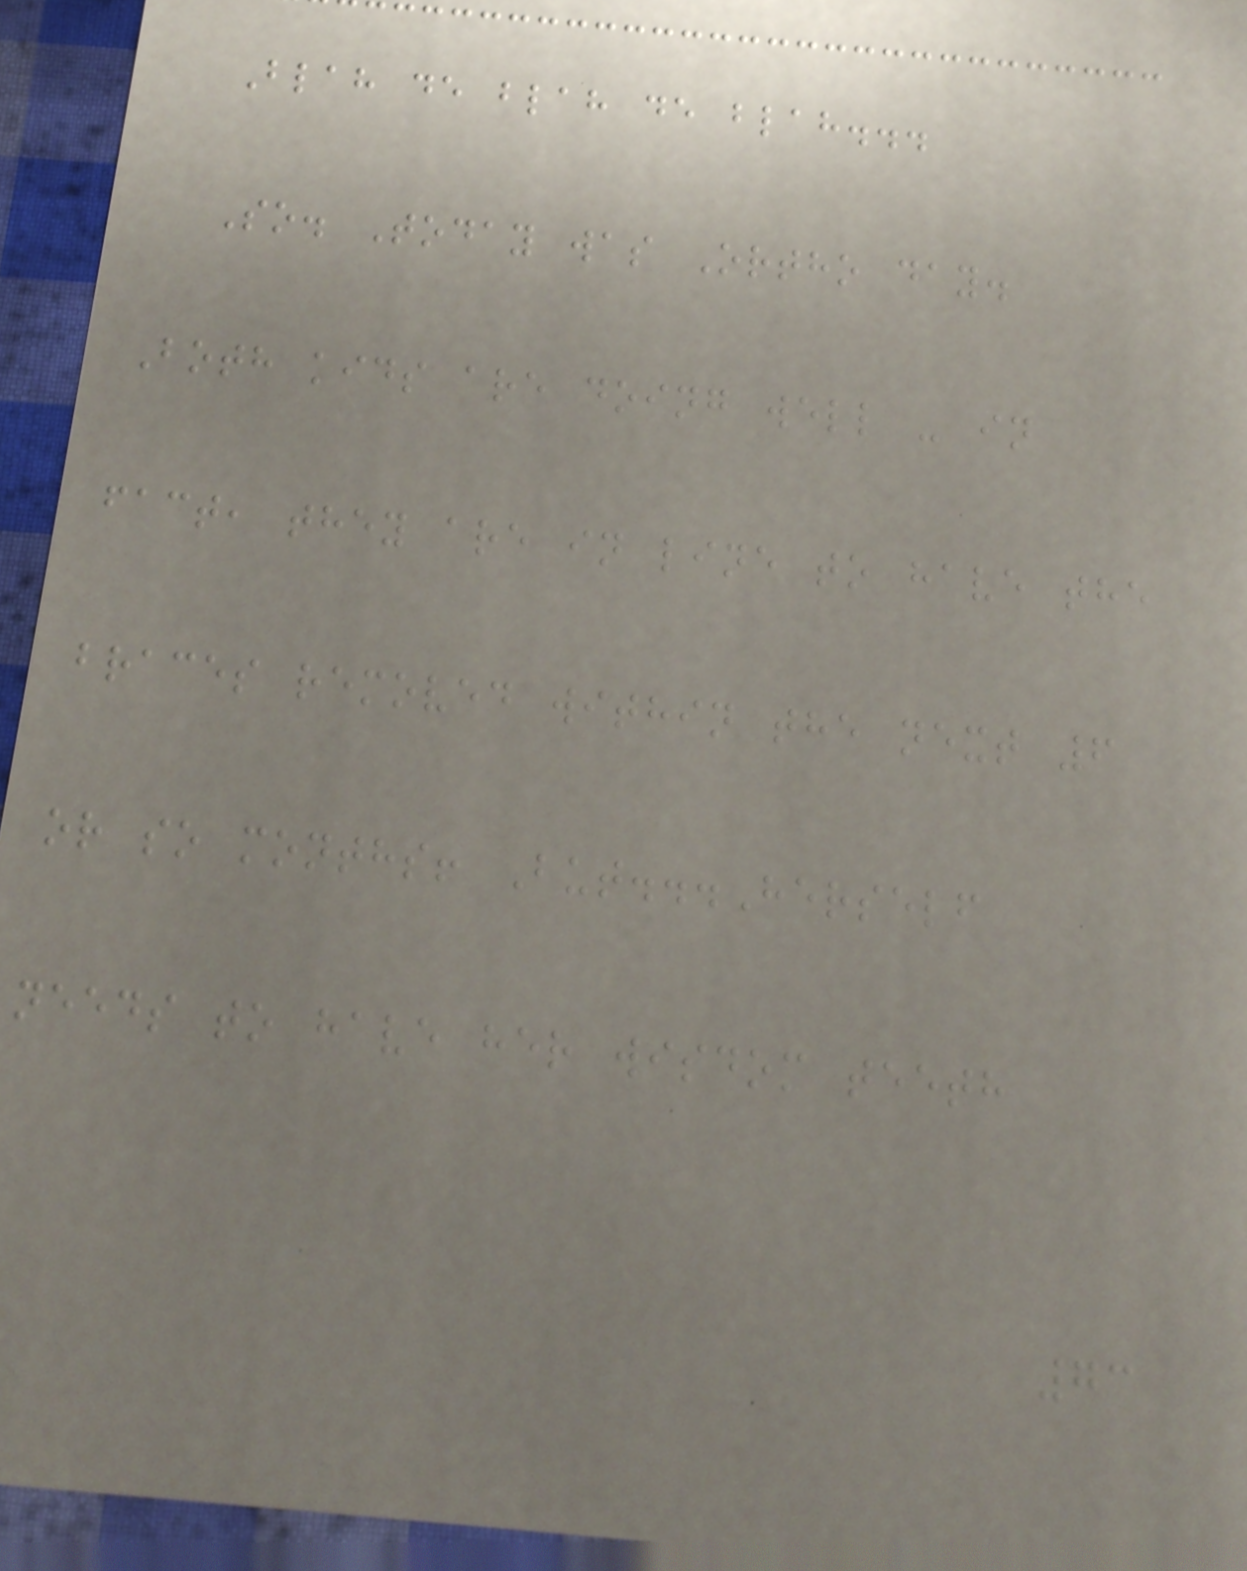Blah de blah de blah...
So. Today was Ortho day.
Both kids are doing well - in
fact, they are in line to have the
braces removed within the next 6
or so months! But...Herself
needs to have her wisdom teeth
73
